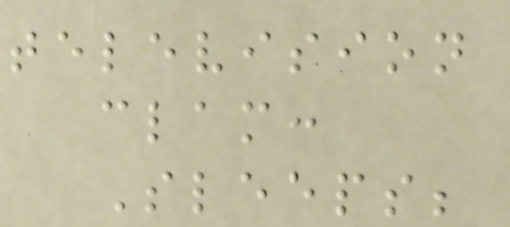television
clam:
Sleeps;
